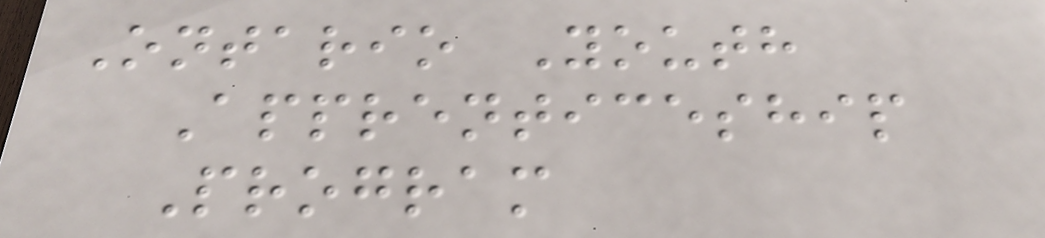Ontario Youth
Apprenticeship
Program
